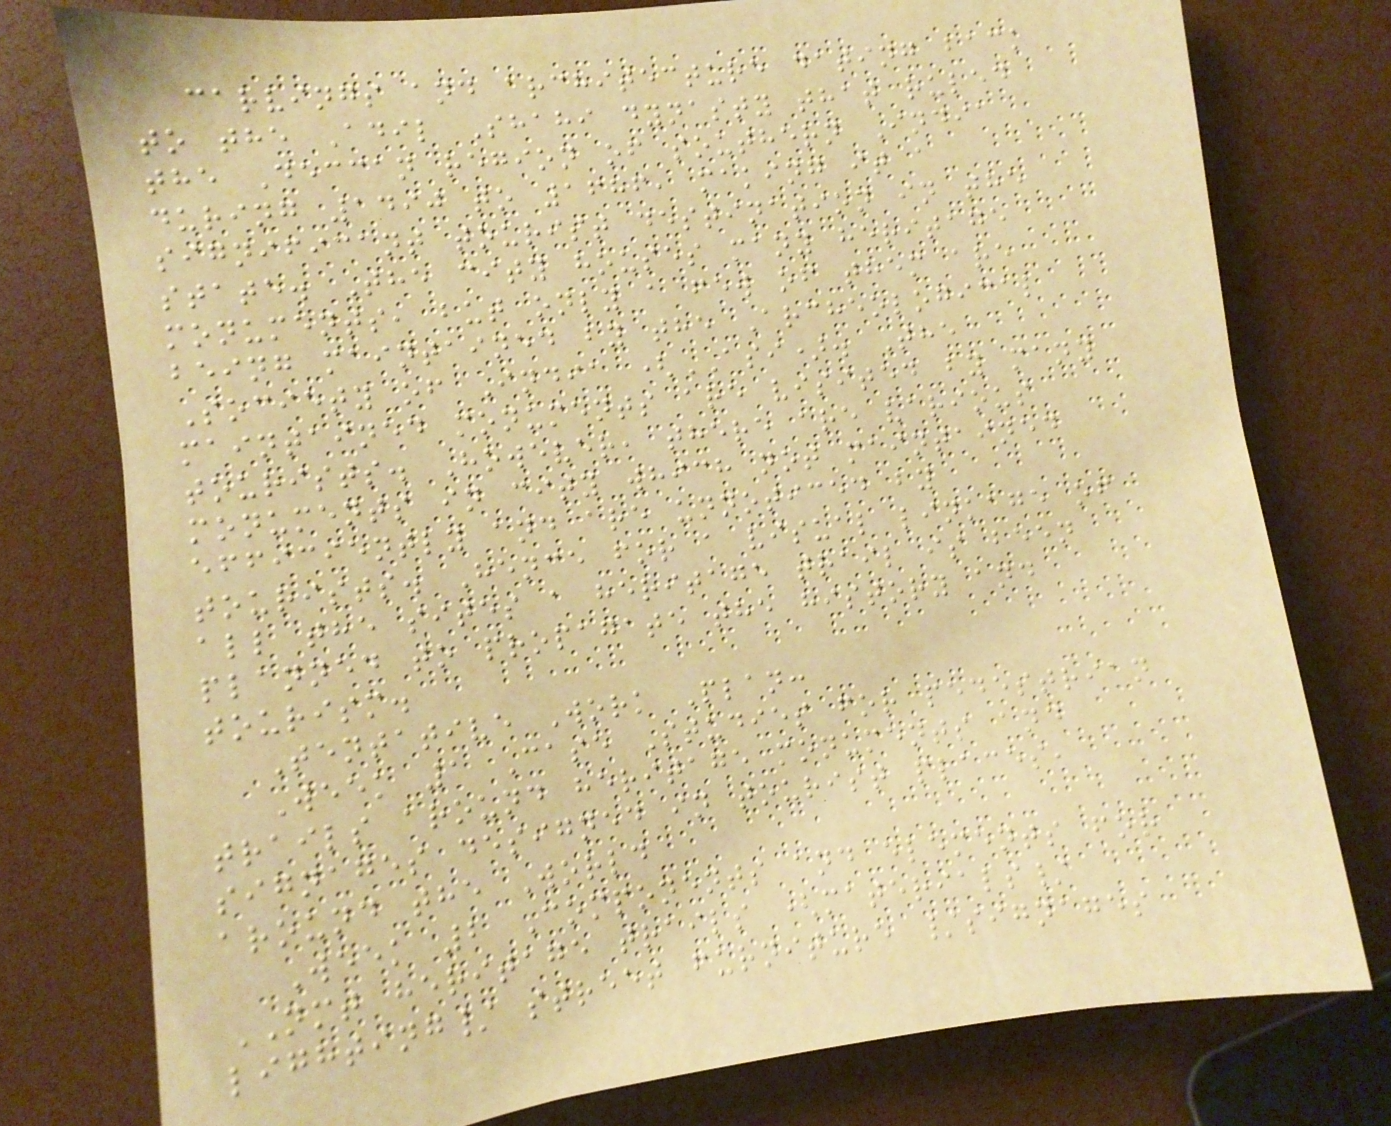carvings and architecture dating back
to the Adil Shahi dynasty that ruled
the Deccan region of southern India
during 1490 to 1686, making it a
significant tourist destination in the
state. The city houses many heritage
monuments, but only a few of them are
being maintained by the Archeological
Society of India (ASI). The
maintained monuments are visited by many
tourists. However, there are various
monuments in city which not maintained
efficiently and are unnoticed by
tourists. Hence for a visual linkage of
all the sites a heritage trail is been
planned to propagate the history and
tourism.
Tentative Work Plan:
Week 1 Case Studies for pedestrian
trails around heritage monuments and
signages designed in tourist places,
around the World
Week 2 Components and elements for
NMT heritage trails (materials/
lighting/ street furniture /signages
